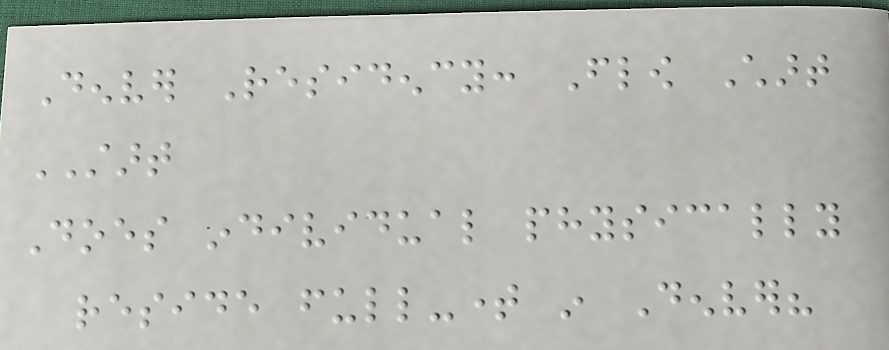Denver Residency: Flow Chart
START
Does individual physically
reside full-time in Denver?
